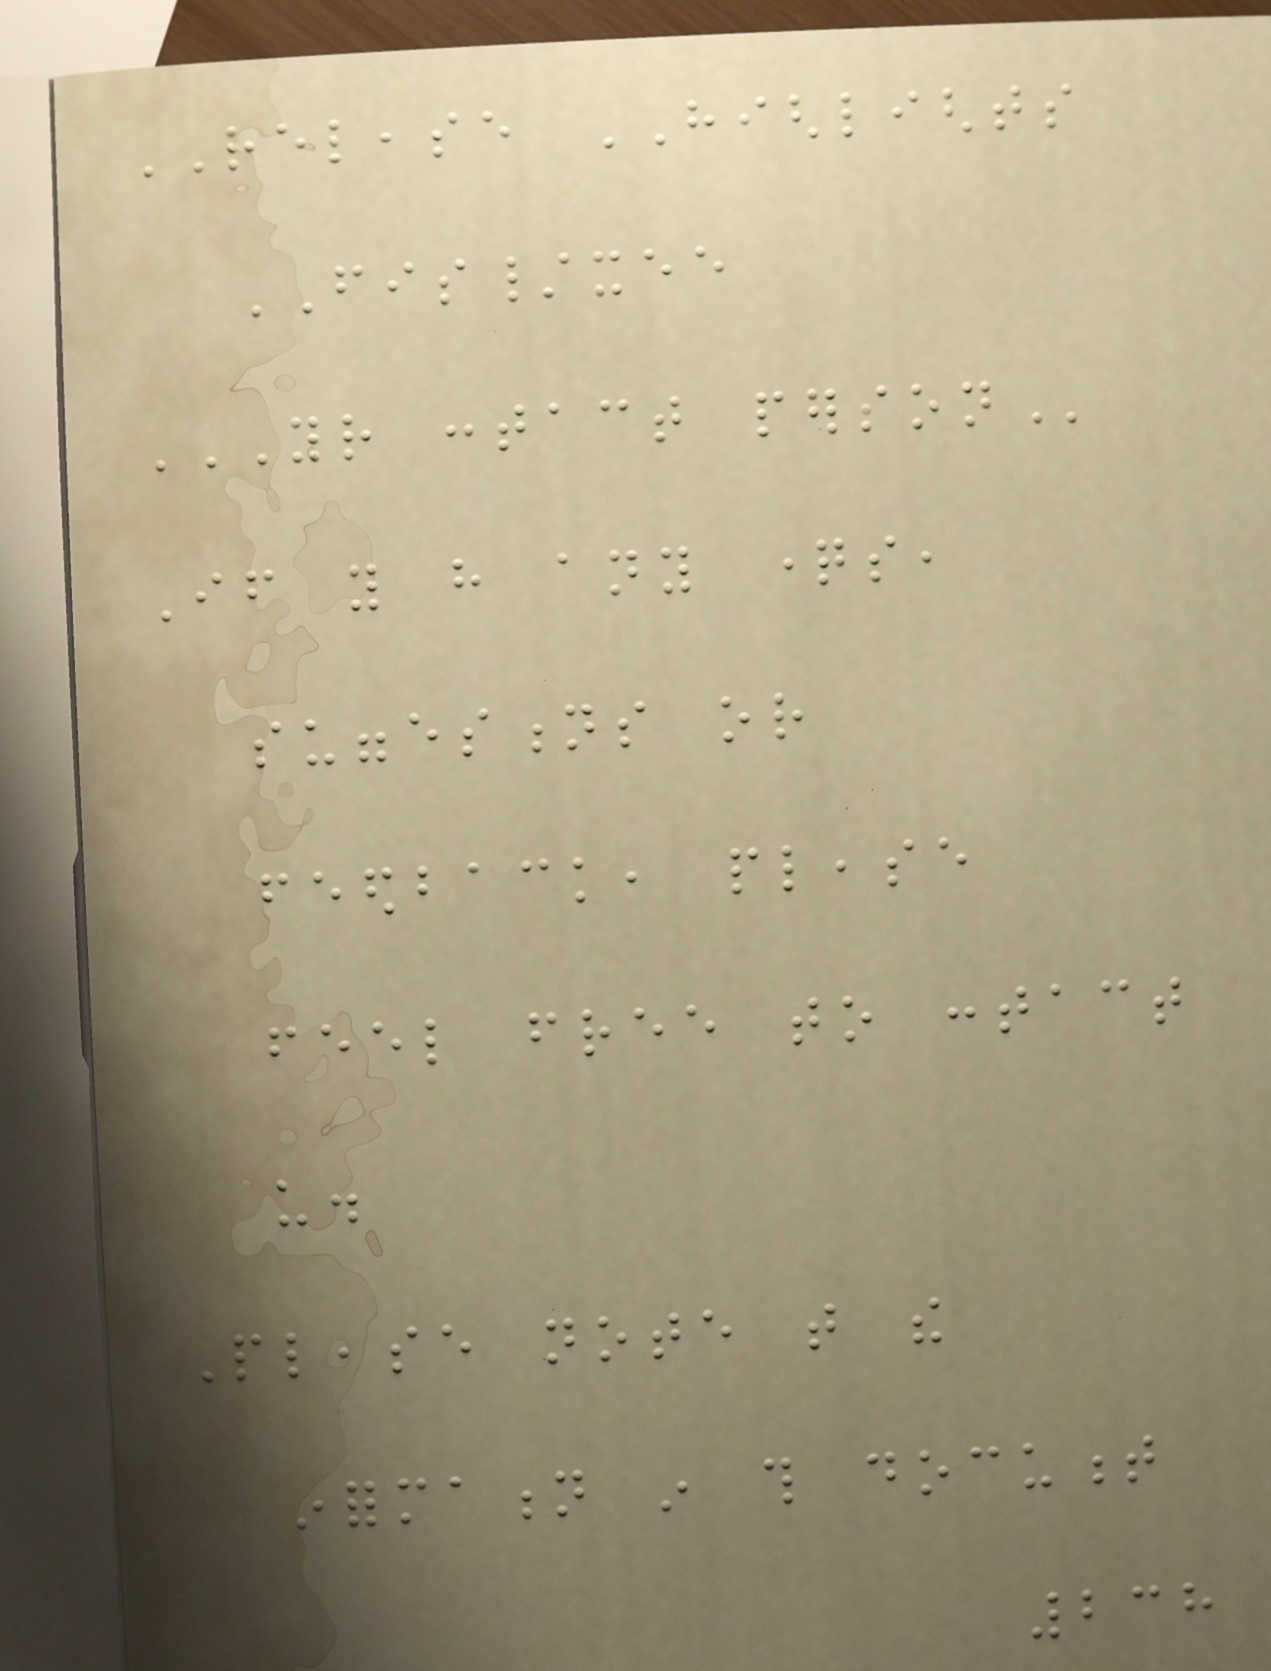RELEASE HIGHLIGHTS
FIS/xee
YOUR CONTACT PERSON
If you have any questions,
suggestions or
feedback, please
feel free to contact
us.
Please note that the
information in this document
238
